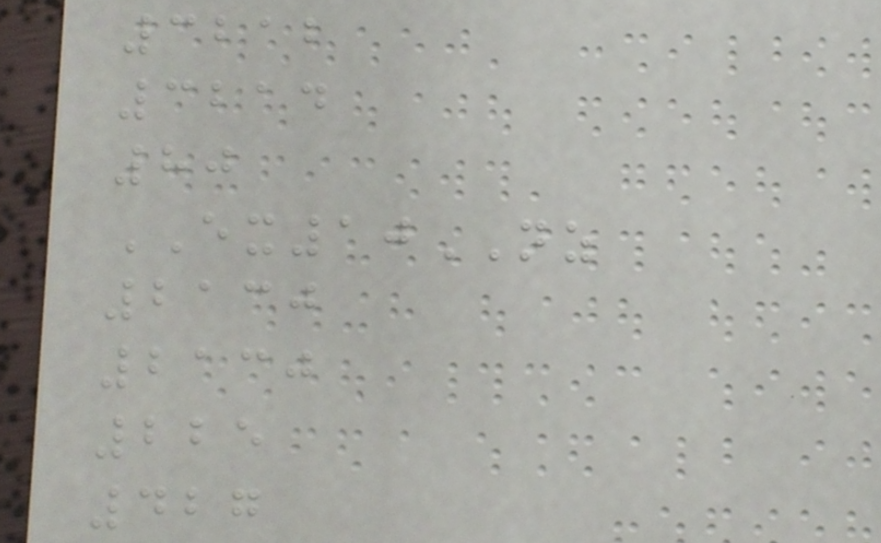3212
3214
80
EX10NZ
2130
2130
225
427
